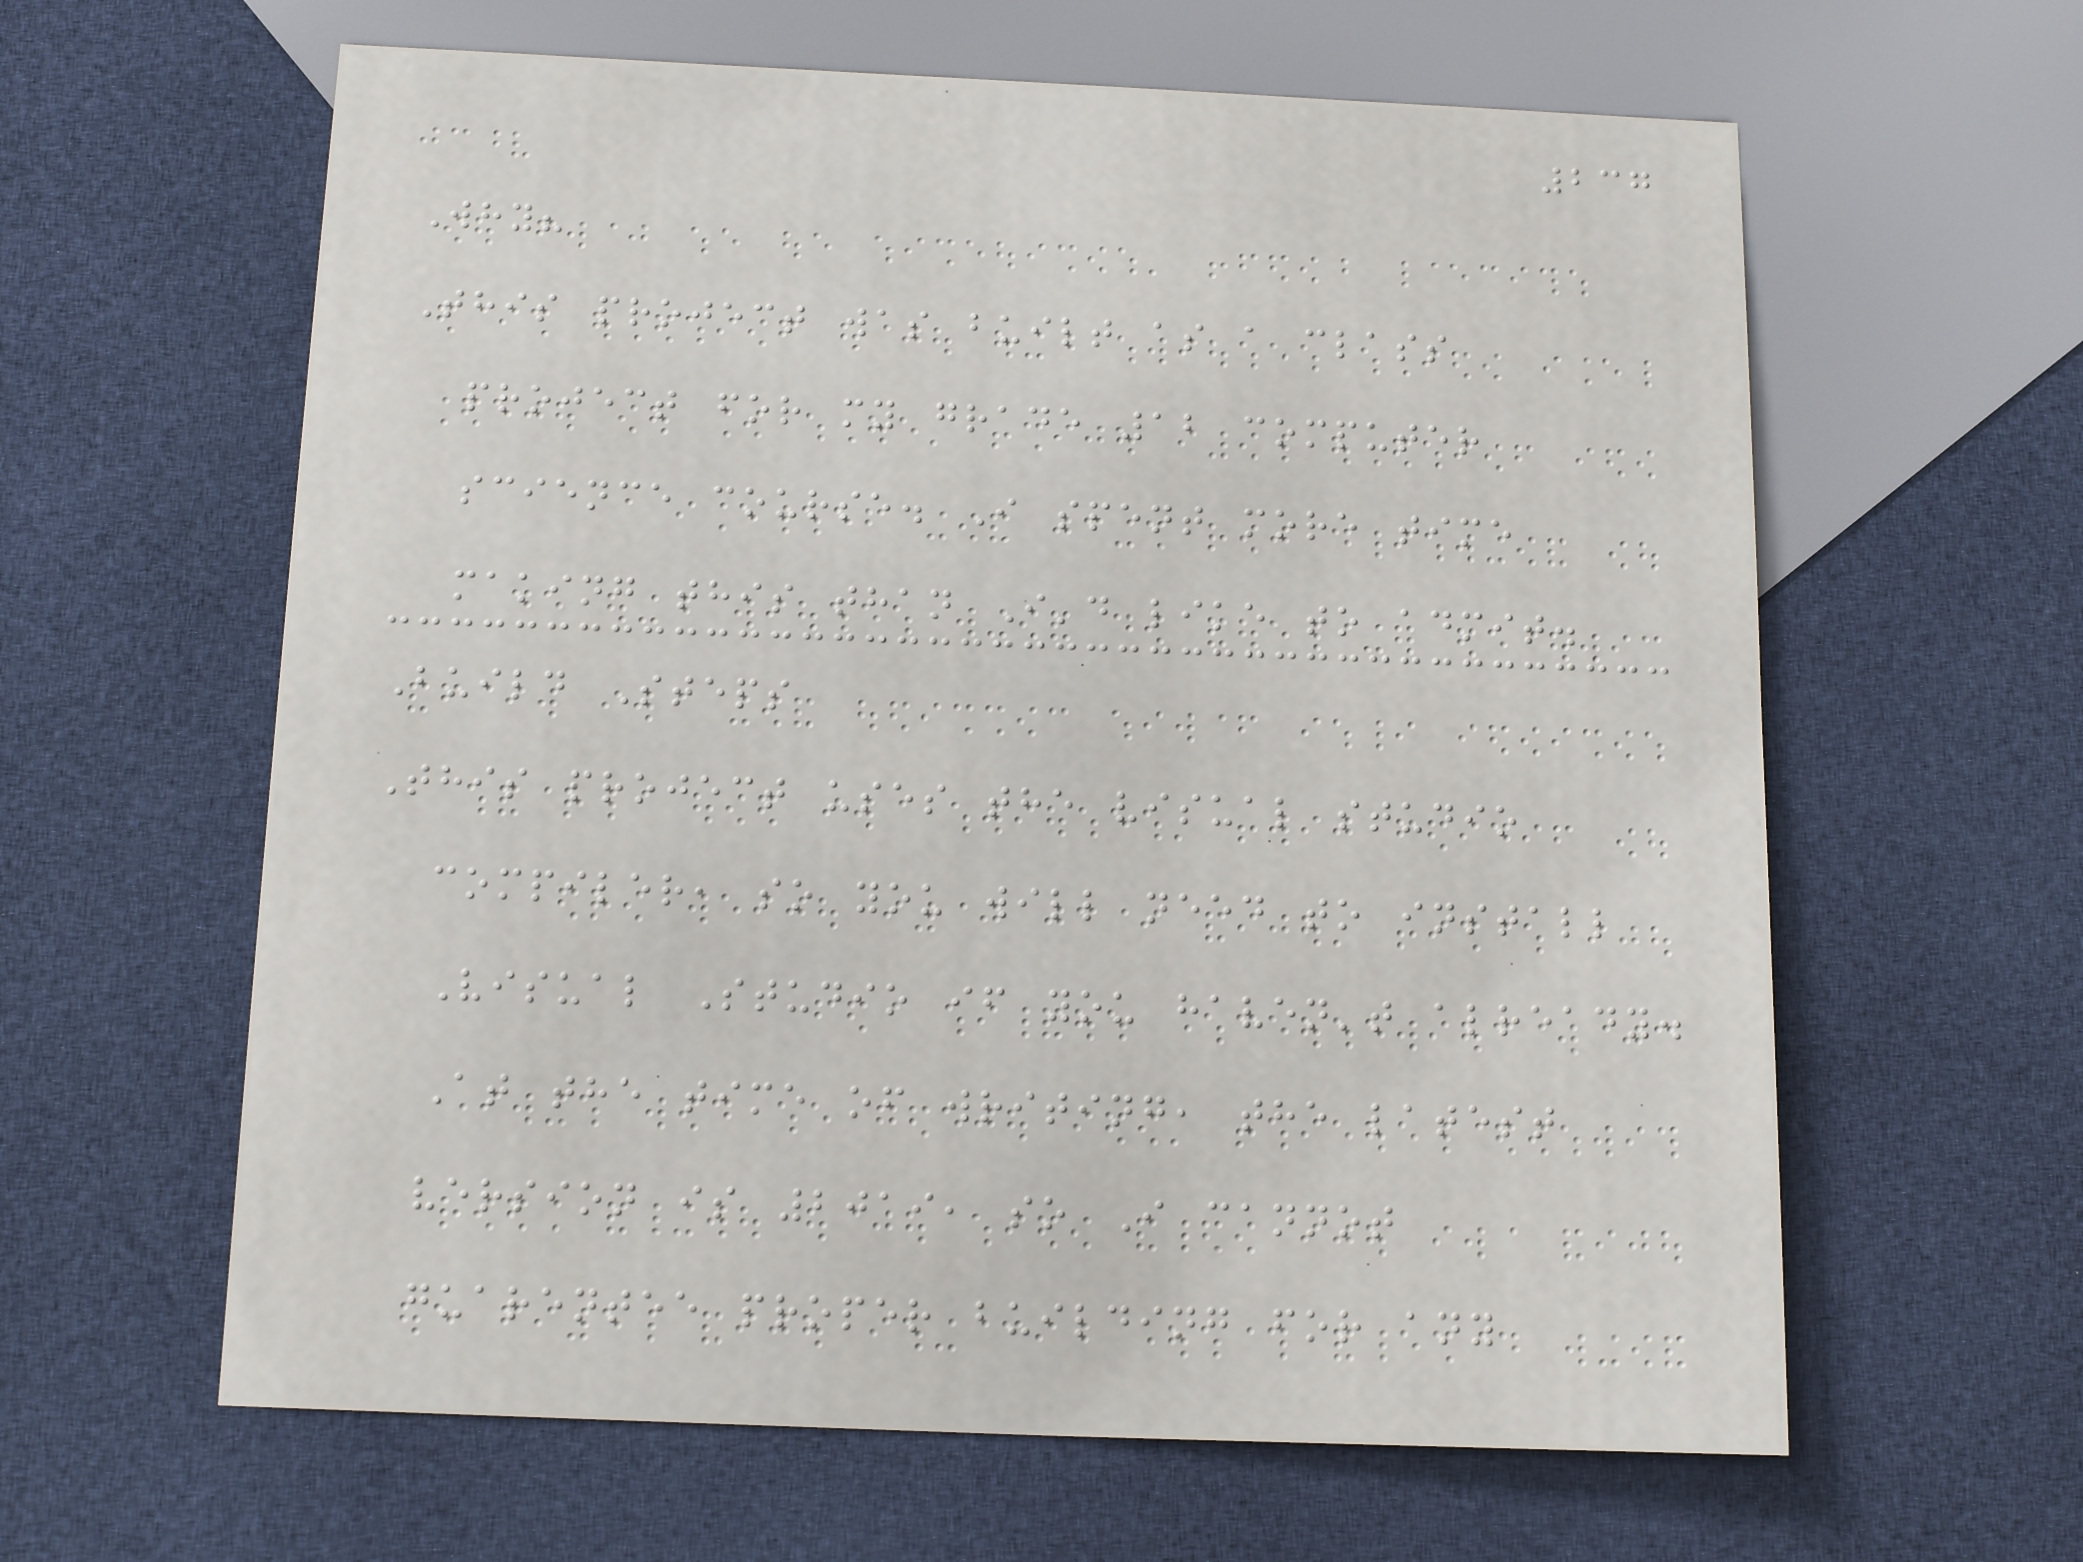237
Why?
This project was built as a class
project for my grade 12 computer
science course. I spent more time
making this than I'd like to admit.
Build Steps
This project uses the visual studio
compiler, so you will need to install
Visual Studio if you haven't already.
At the time of writing, the latest
version is 2019, so I cannot
guarentee proper building for any
